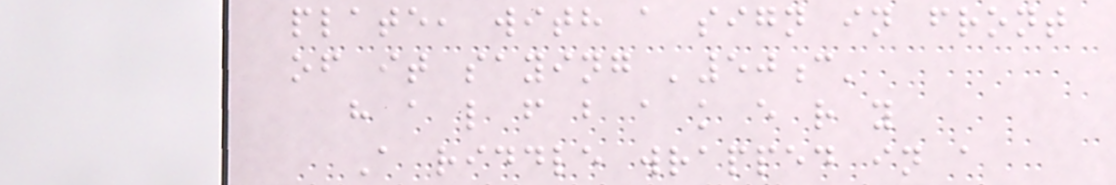plate, with a sign in front
of it saying '50c'
h a l f b a k e r y
A riddle wrapped in a
